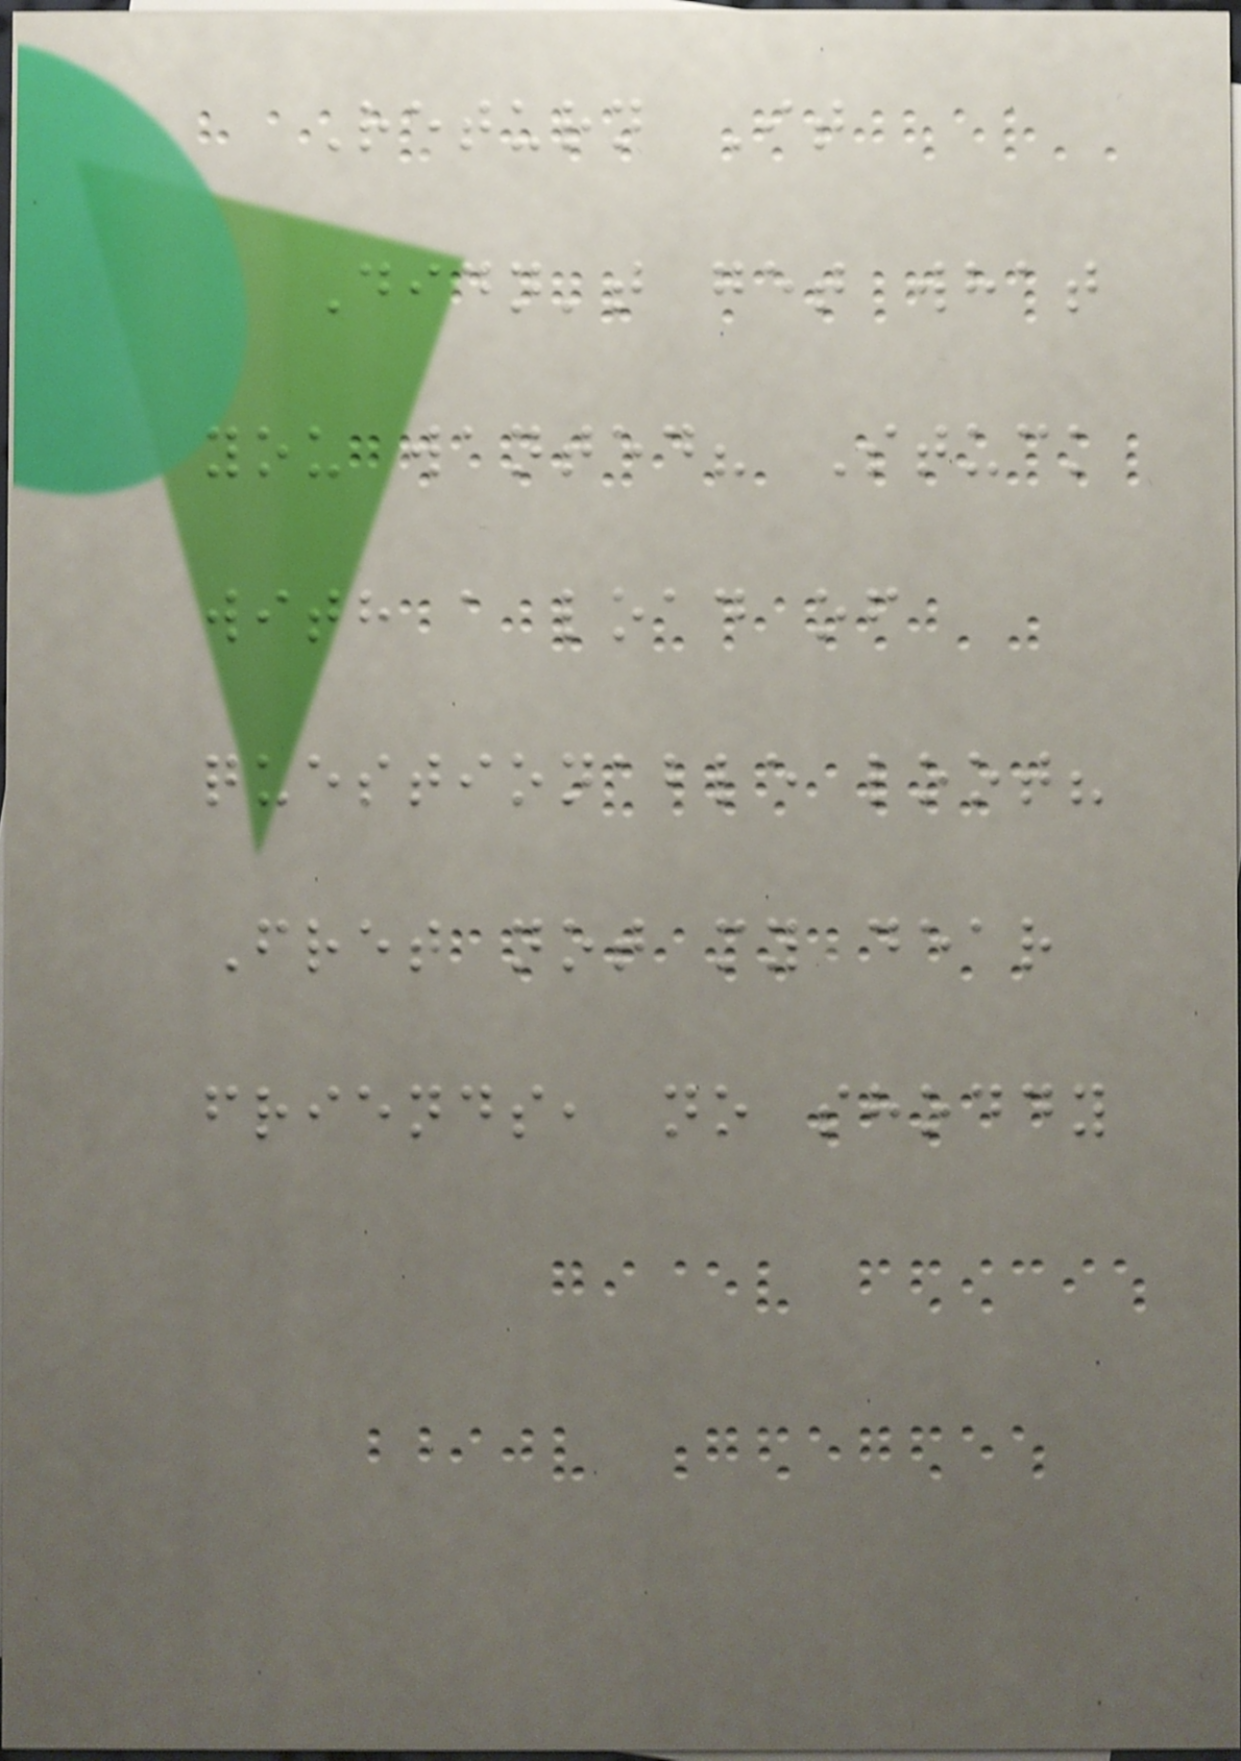Return It
Didn't get what
you wanted? Stuck
with a load of
questionable loot?
Fret not my dear
friends, no shoddy
